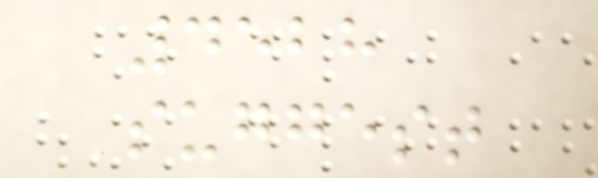4528
suggest
